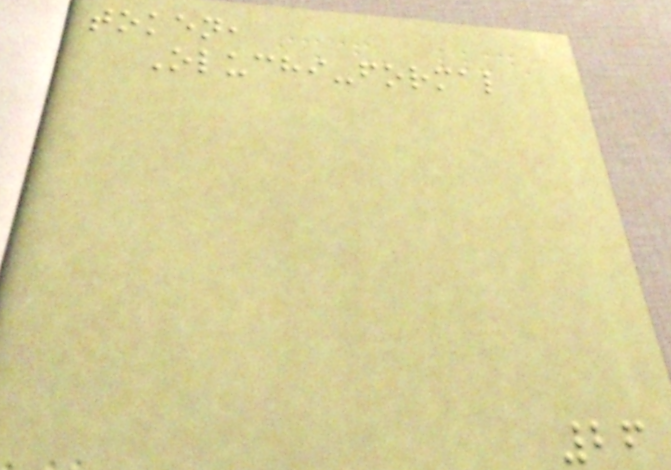token,
Oluchi-formal
26
